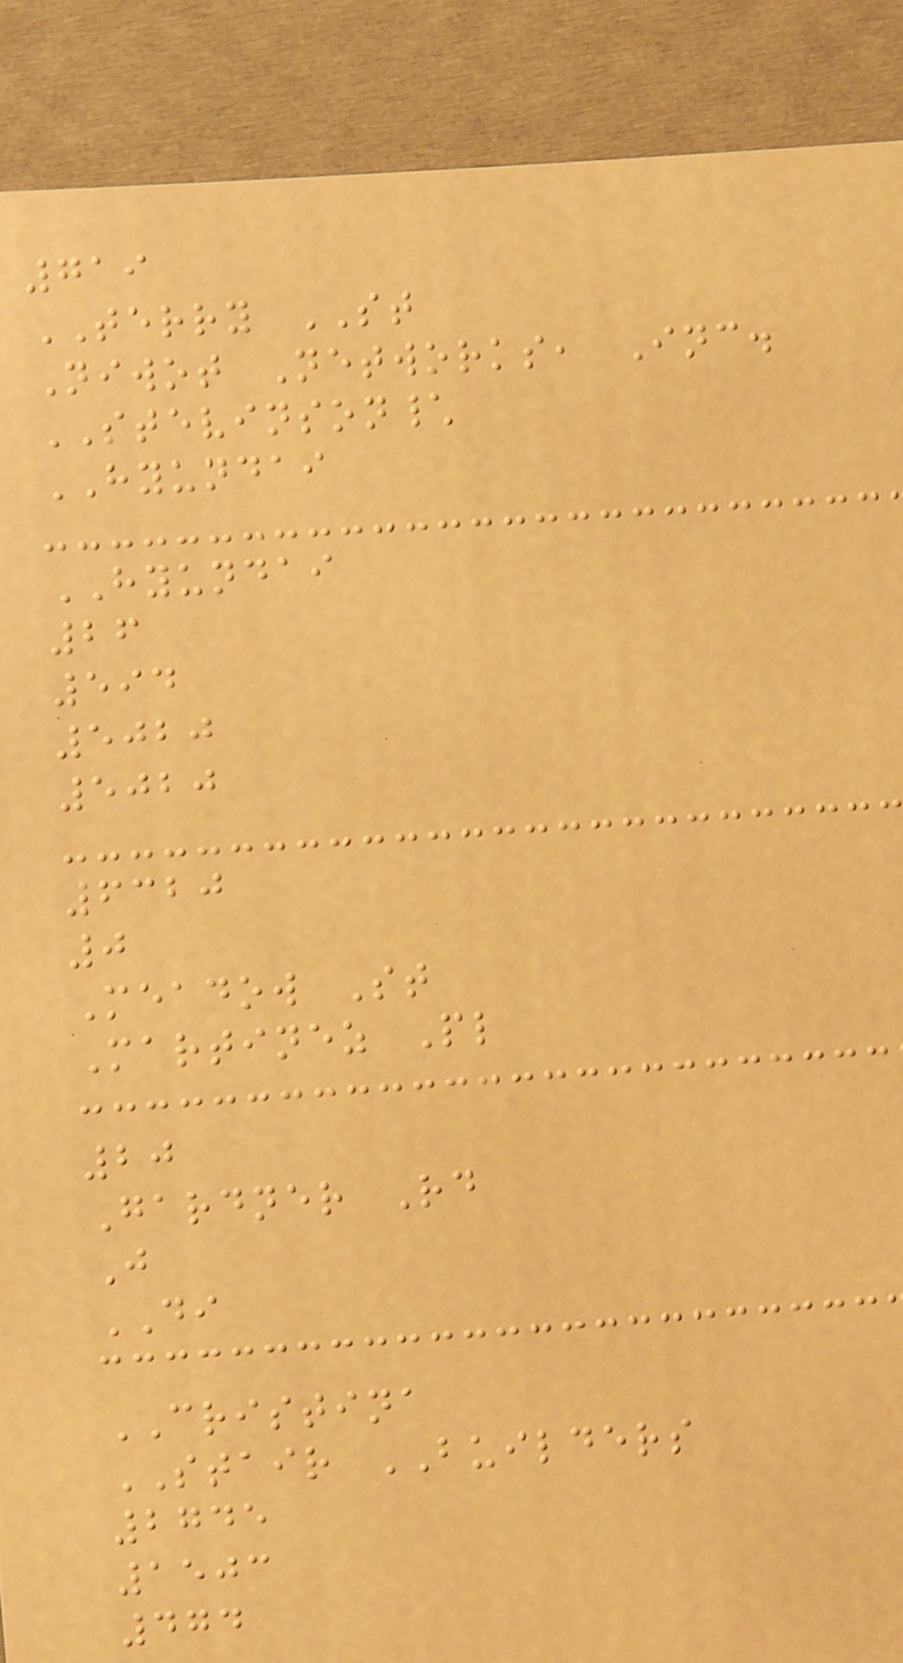719
TERRY ST
Niwot Networks, Inc.
STEVINSON\
HYUNDAI
HYUNDAI
26
594
5020
5020
6320
0
Meadow St
Martinez Pl
20
Gardner Rd
J
DI
CRISTINA
STAIR BUILDERS
2745
1503
474
